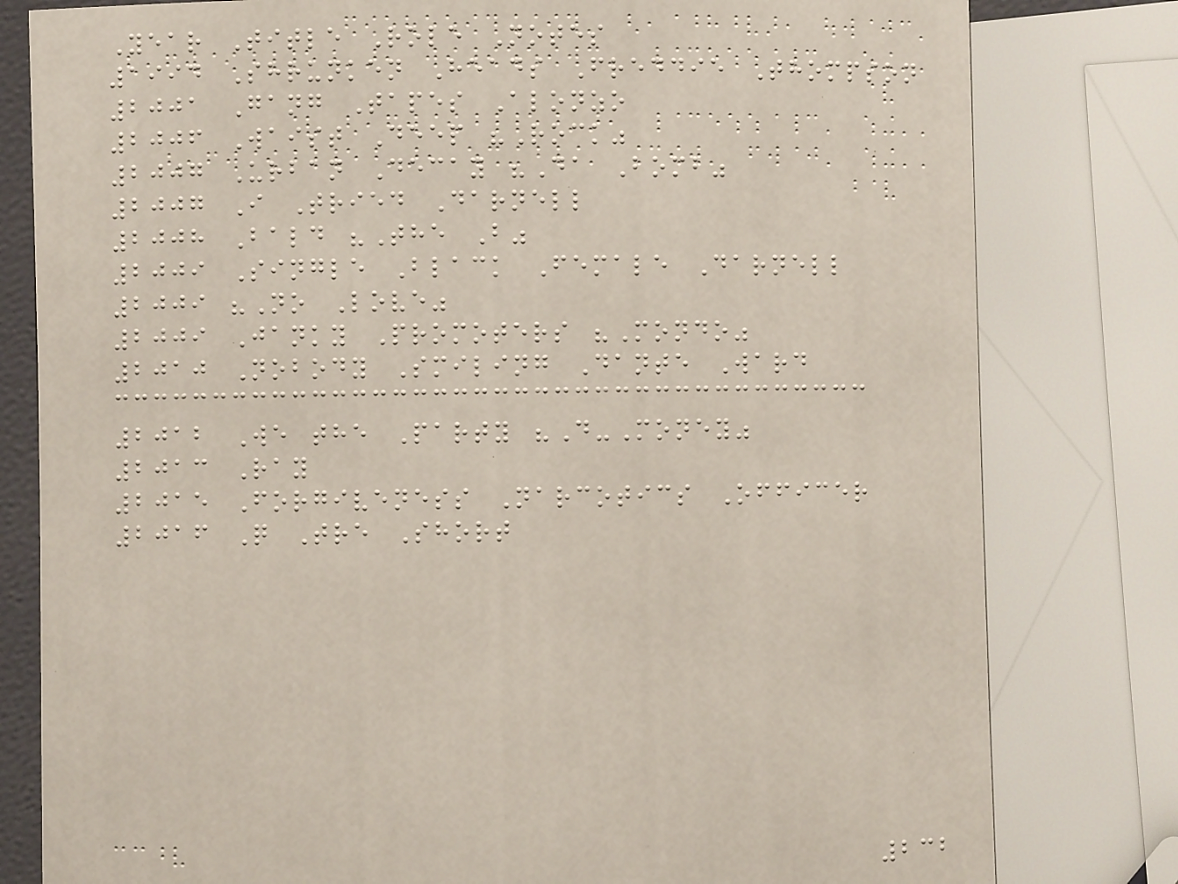Year Title Role Notes
1994 Shrunken Heads Freddie Thompson
2001 Gang Tapes Alonzo
2006 Waist Deep "Rock"
2007 Urban Decay "Da Bomb"
2007 I Tried Darnell
2008 Bald "The B"
2009 Single Black Female Darnell
2009 "No Love"
2009 Janky Promoters "Mondo"
2010 Nobody Smiling Dante Ward
2012 We the Party "D-Money"
2013 Ray
2015 Forgiveness Narcotics Officer
2016 Q Tre Short
232
